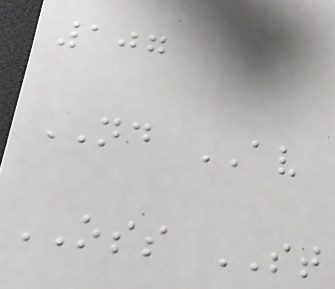107
ND AV
OSS ST
